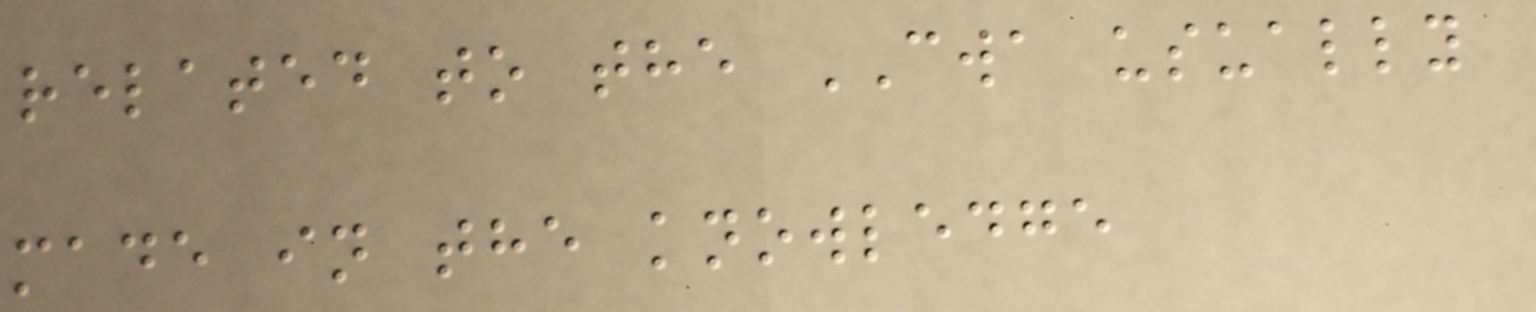related to the CWA usually
made in the knowledge
